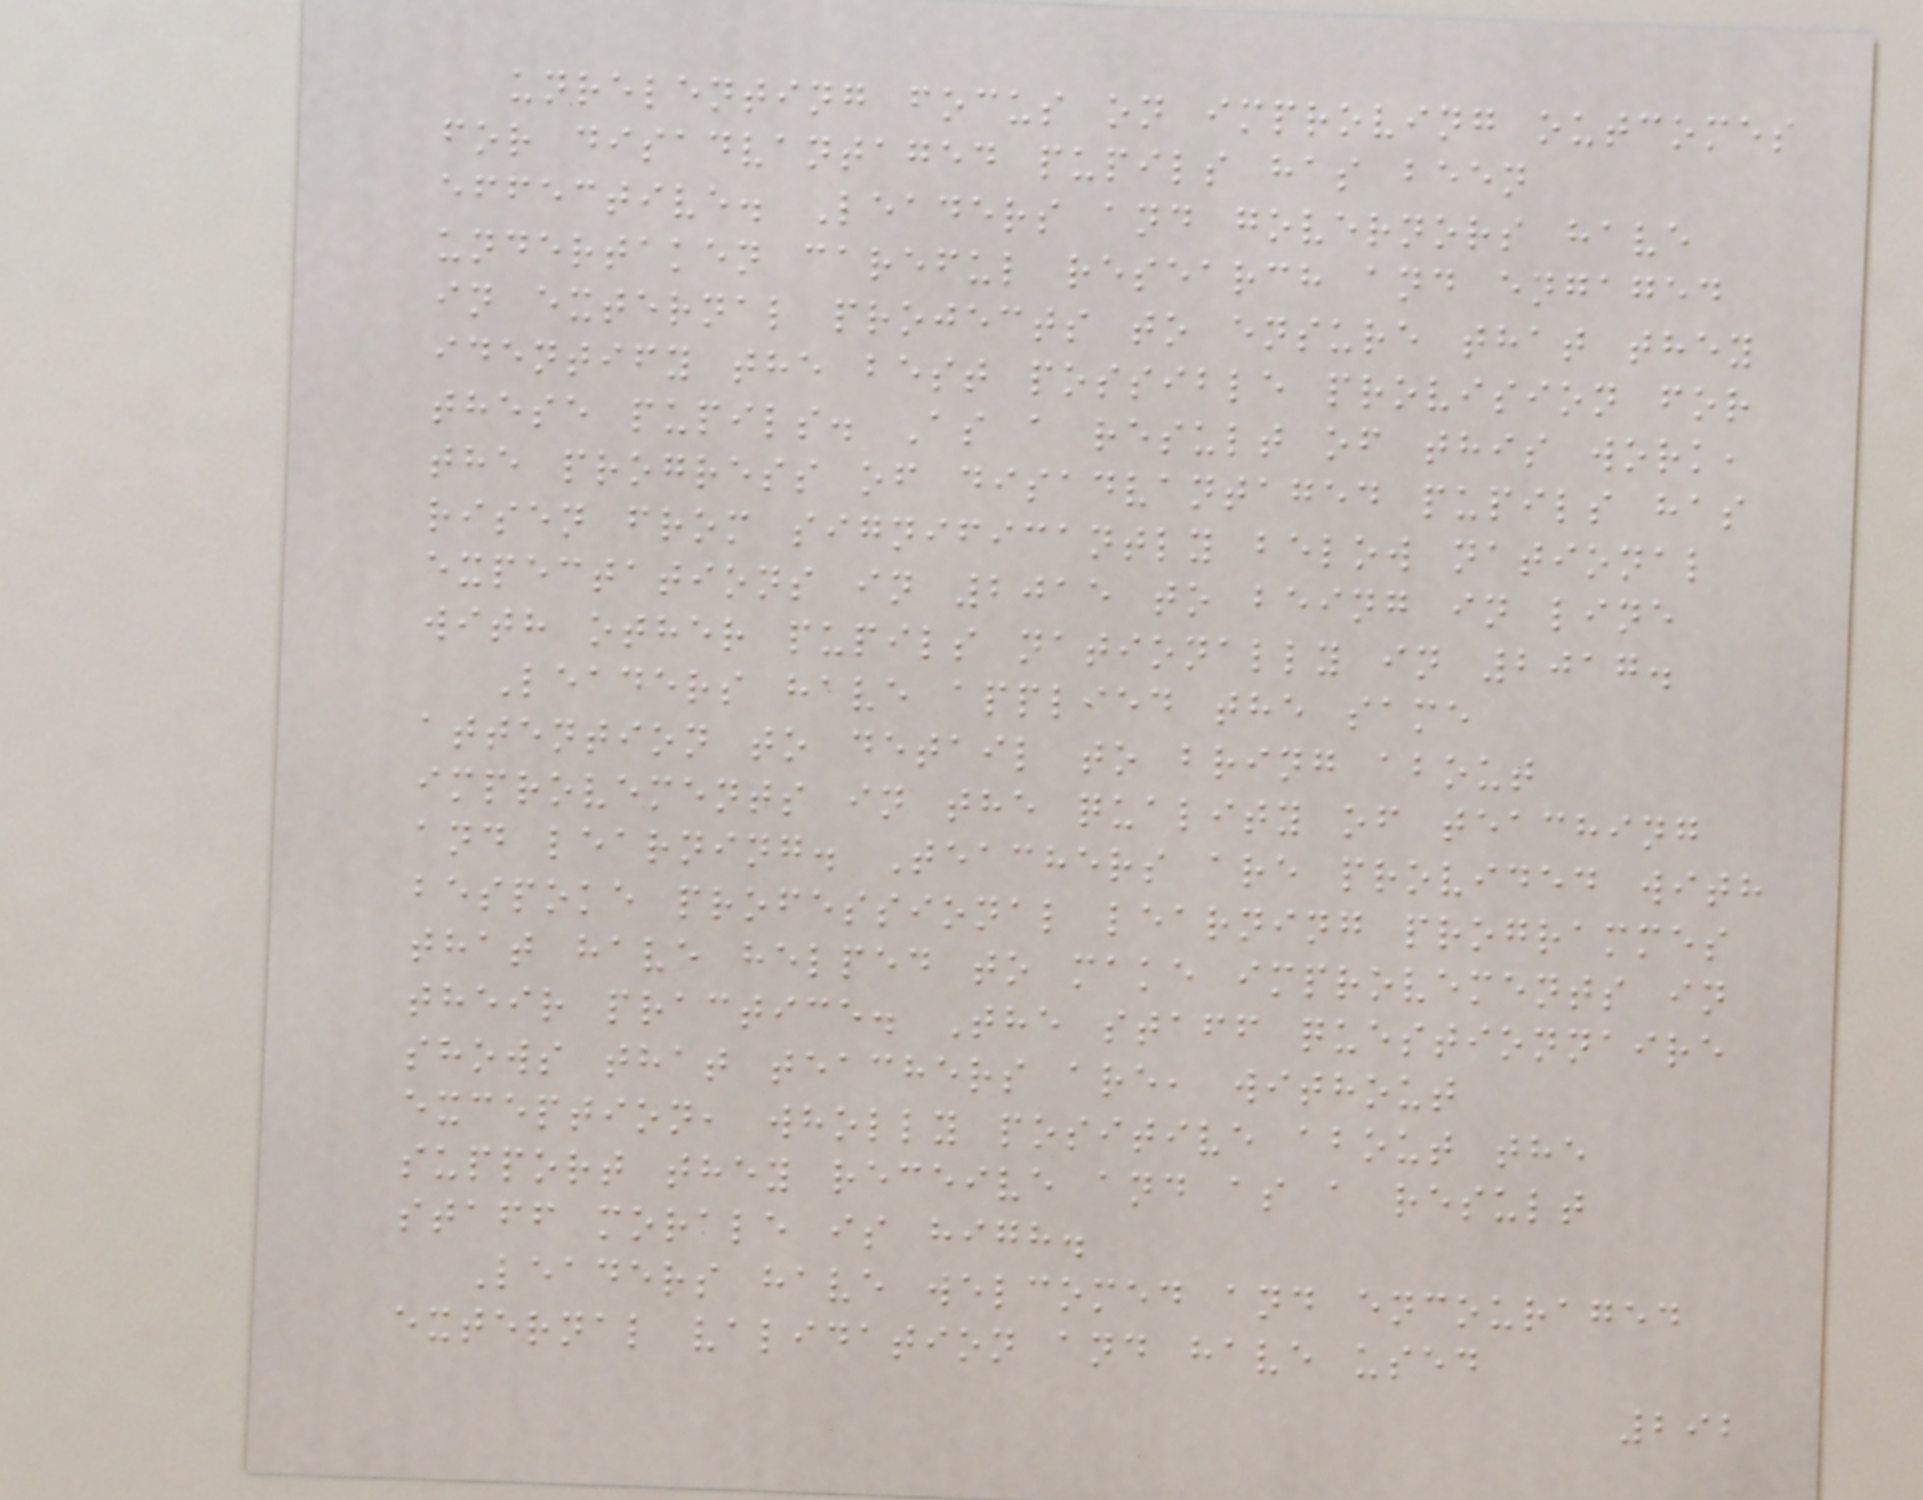unrelenting focus on improving outcomes
for disadvantaged pupils has been
effective. Leaders and governors have
undertaken careful research and engaged
in external projects to ensure that they
identify the best possible provision for
these pupils. As a result of this work,
the progress of disadvantaged pupils has
risen from significantly below national
expectations in 2015 to being in line
with other pupils nationally in 2017.
Leaders have applied the same
attention to detail to bring about
improvements in the quality of teaching
and learning. Teachers are provided with
bespoke professional learning programmes
that have helped to make improvements in
their practice. The staff questionnaire
shows that teachers are, without
exception, wholly positive about the
support they receive and as a result
staff morale is high.
Leaders have welcomed and encouraged
external validation and have used
292
